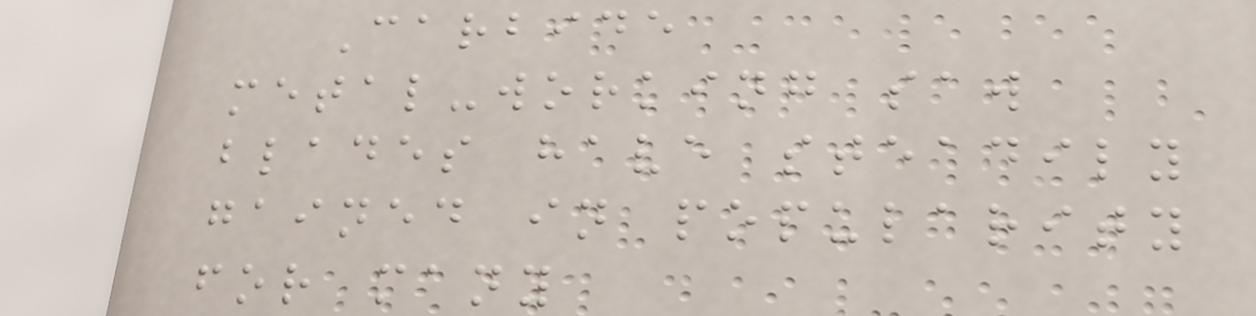Carbide
metal-working saw
blades have steadily
gained in popularity
for many
